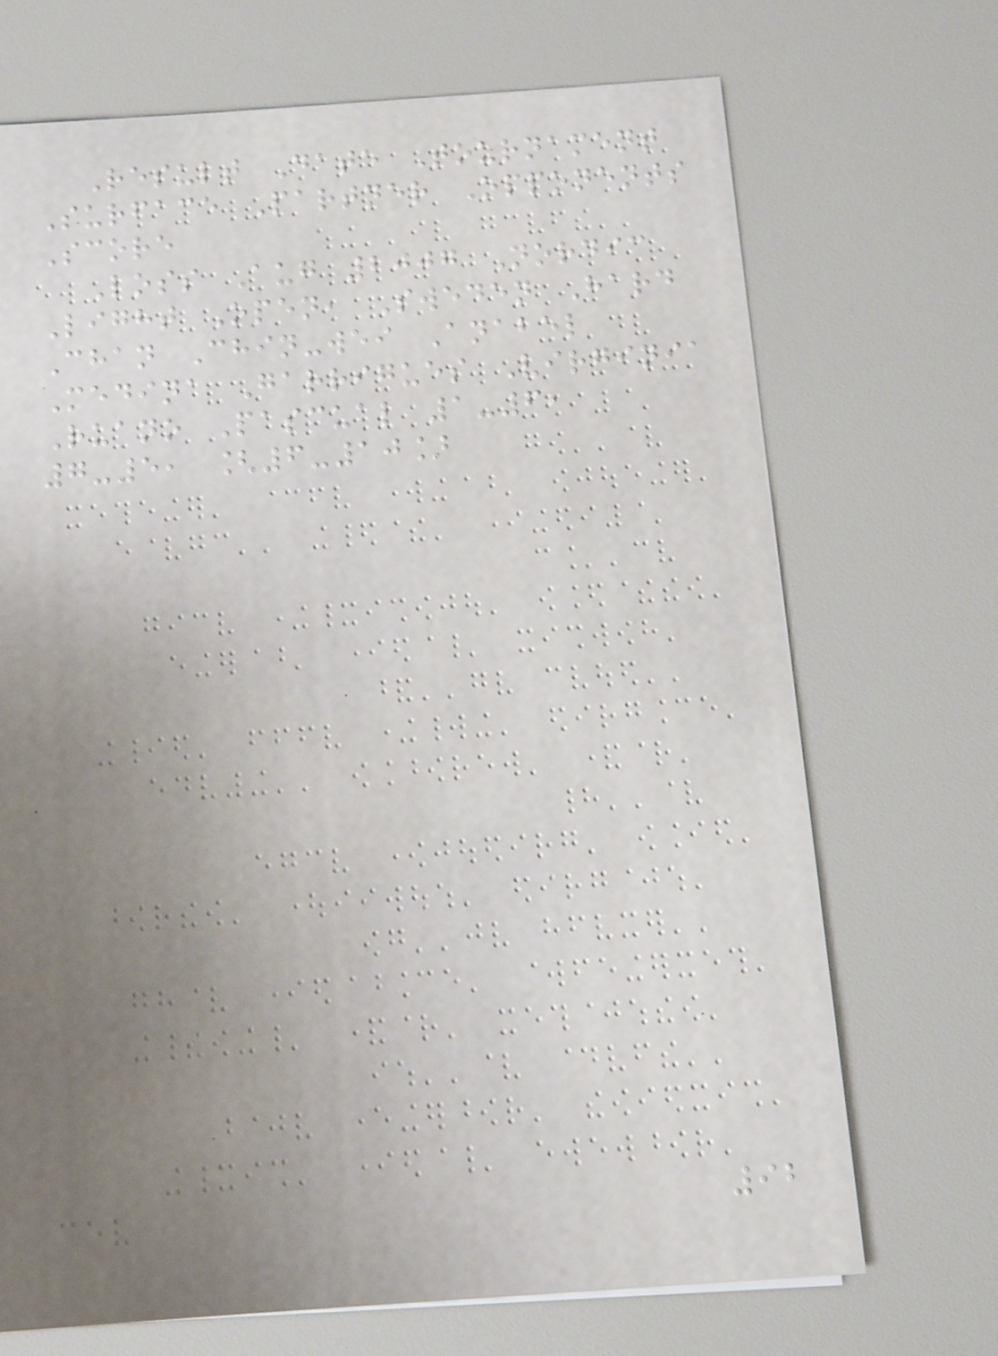Result Date Tournament
Surface Partner Opponents
Score
Loss Aug 2007 Nordic
Light Open, Sweden Hard
Chan Chin-wei Anabel
Medina Garrigues Virginia
Ruano Pascual 1-6,
7-5, [6-10]
92
